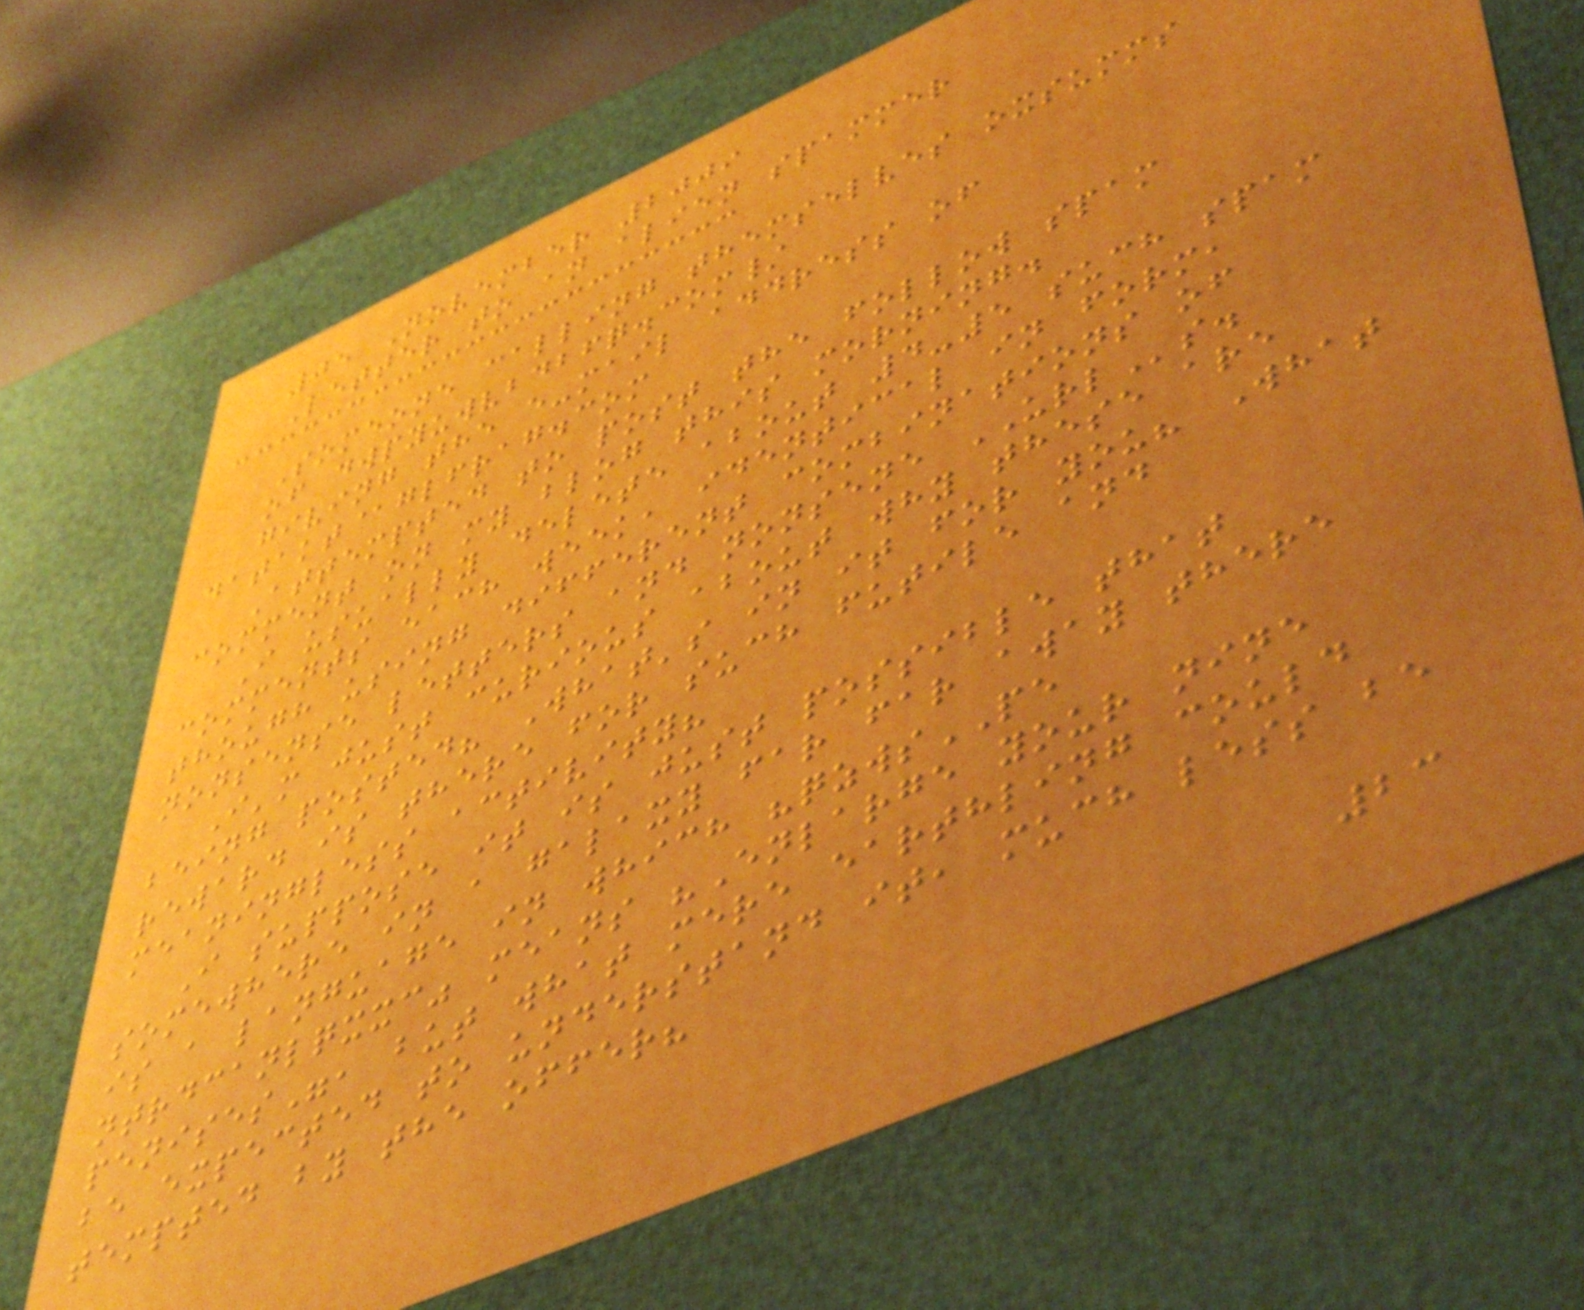05 November 2009
Letter to an alien spammer
Someone calling themselves oxsumms
of dwpyuwvbdbfq.com/
giving the e-mail address of
datakt@glfrag.com
Attempted to post the follow spam
comment on my blog this morning.
I usually delete about 4-5 such spam
comments each week, identical in form,
though using different combinations of
nonsense letters and nonsene URLs.
I'm just curious about why these are
being posted? What's in it for you? What
reward is there for such futile and
meaningless activity?
I suppose it is just possible that
somewhere in a galaxy far far away there
is a language in which "qzwsPE
ntrdcanlqxxc" means "Enlarge your nine
penises", but what mere earthling could
be expected to understand it, much less be
tempted by the offer?
23
